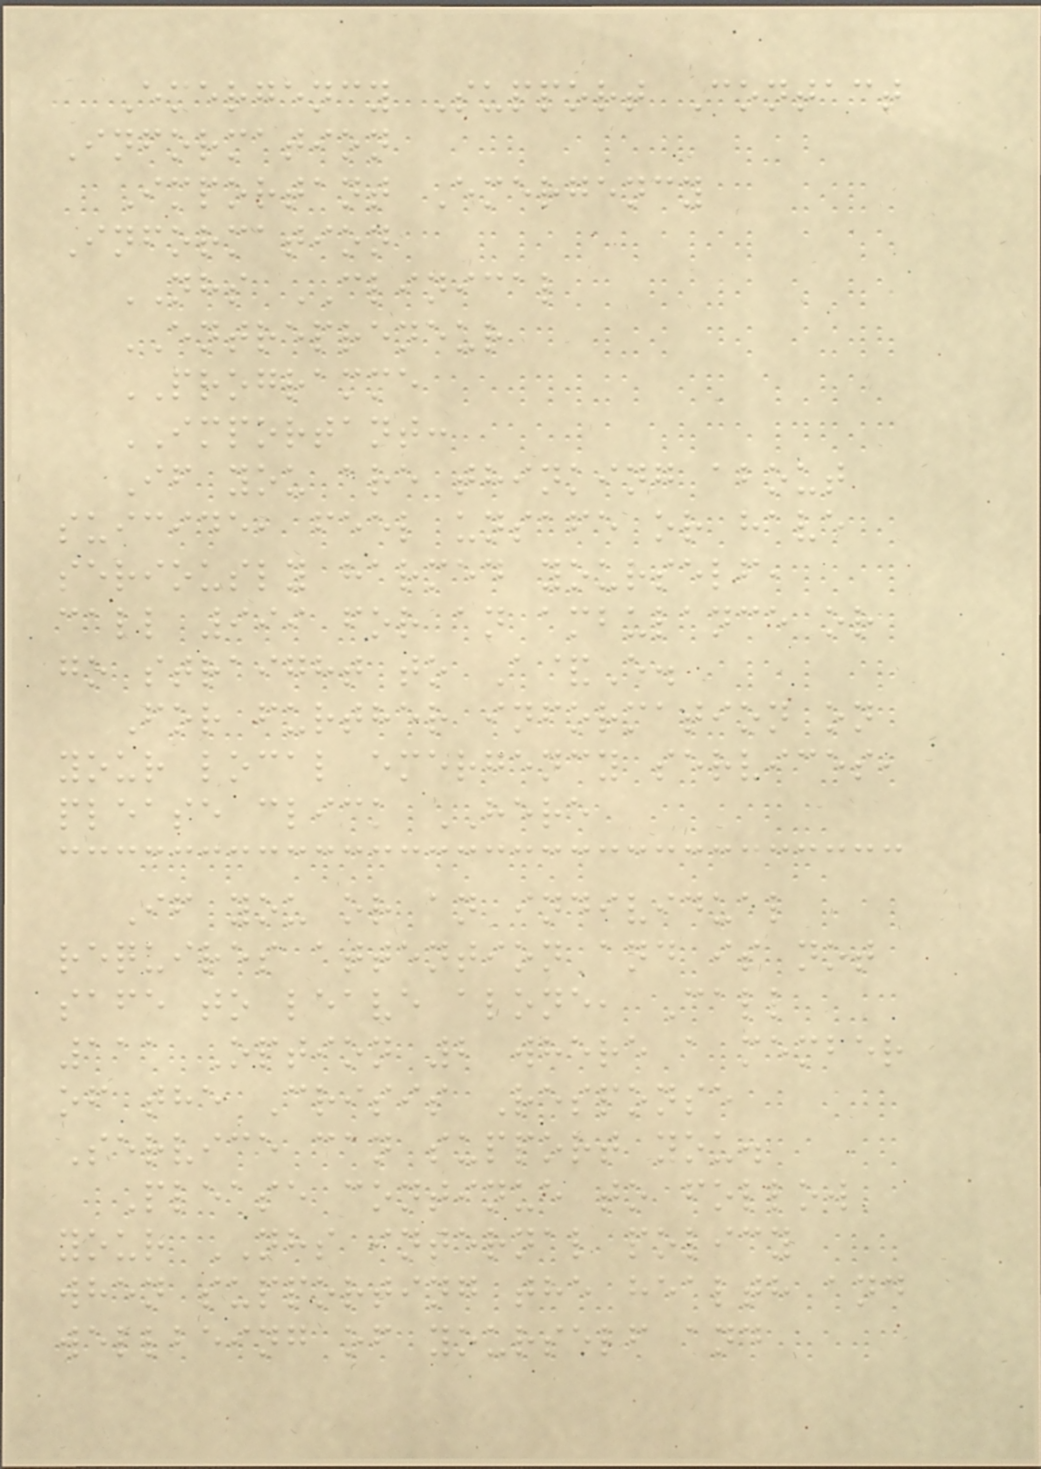Emergency Support Contact
Information
Important Emergency
Information
NHS CLINICAL
ENTREPRENEUR
PROGRAMME
IMPORTANT:
If you are thinking about
suicide, feel unsafe or have
seriously harmed yourself,
call 999 for an ambulance or
go straight to A&E.
For further information on
your local emergency services,
please click HERE
If you or an individual
requires attention and is not
safe to leave alone, Call
111 Option 2 where a member
of the Crisis Response
Service can support you.
Please continue to follow
your NHS internal policy
when supporting the health and
wellbeing of yourself and
